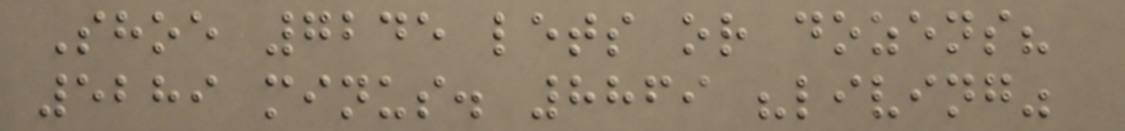Shoe 7245 lets or dozens?
5289 minus. 8869 "living"
